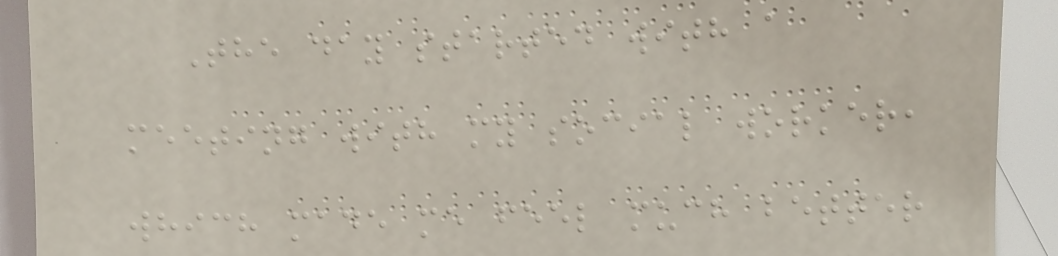The day started with a
meeting with my social worker,
which made me feel much better
